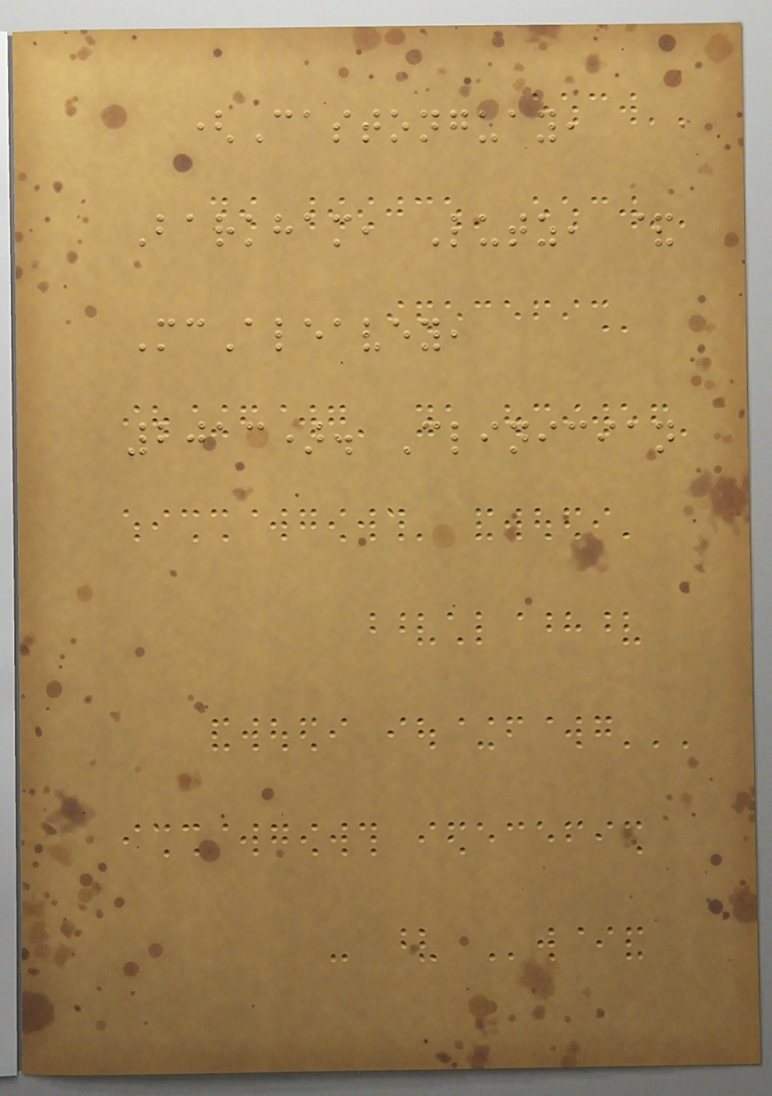(Castonguay,
Barkham, Lutz, &
McAleavey,
2013). Clinician
